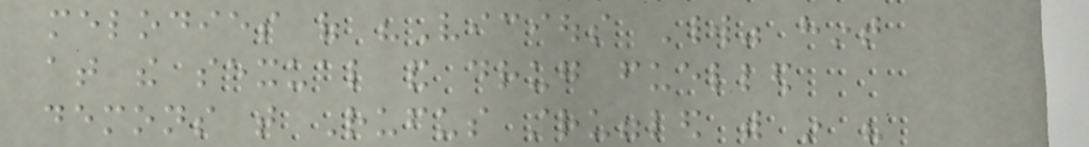melodies of "Vicious World" hint
at the sexual and drug fuelled
demons that Rufus struggled with in his
